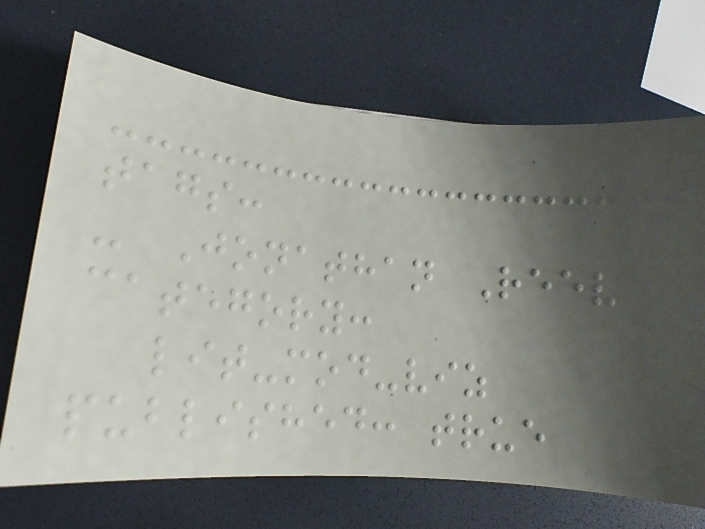tags:
- Jonathan Reeve
category:
lit-mod-viz
published: true
